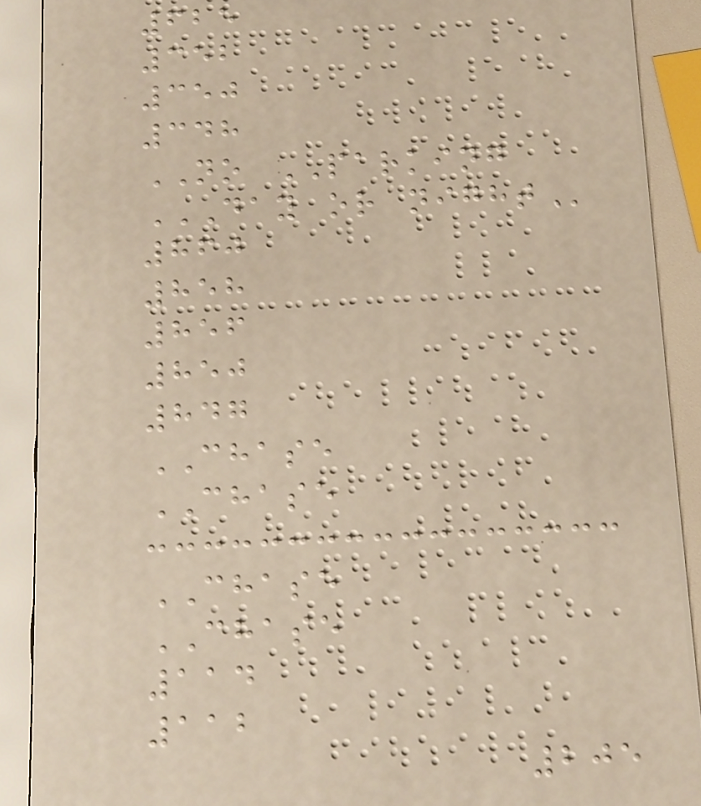625
352
350
348
NO PARKING
DAY OR NIGHT
860
858
856
850
847
CHASE
CHASE
CHASE
CHASE
114
112
205
